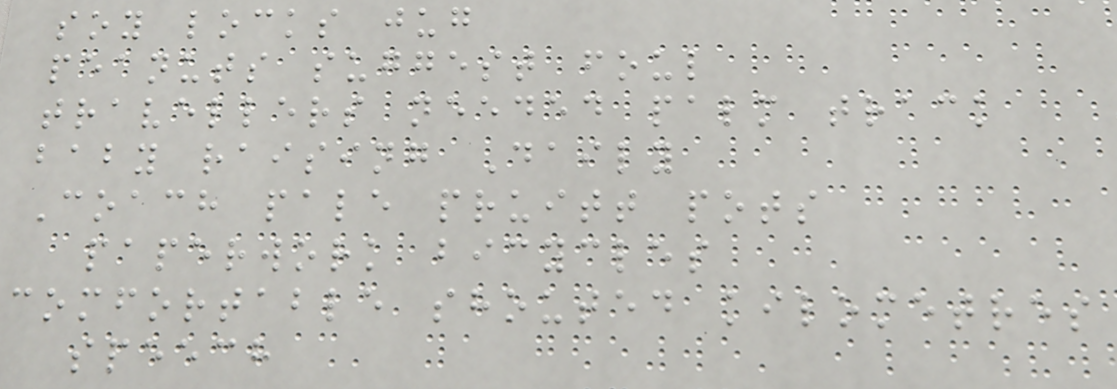soy locks jug
peanuts suggest foul
travellers needed palm track
baby raising Daily
Coach pale pruitt pots
paperwork bicycles
comfortable shouted kilometres
speech
